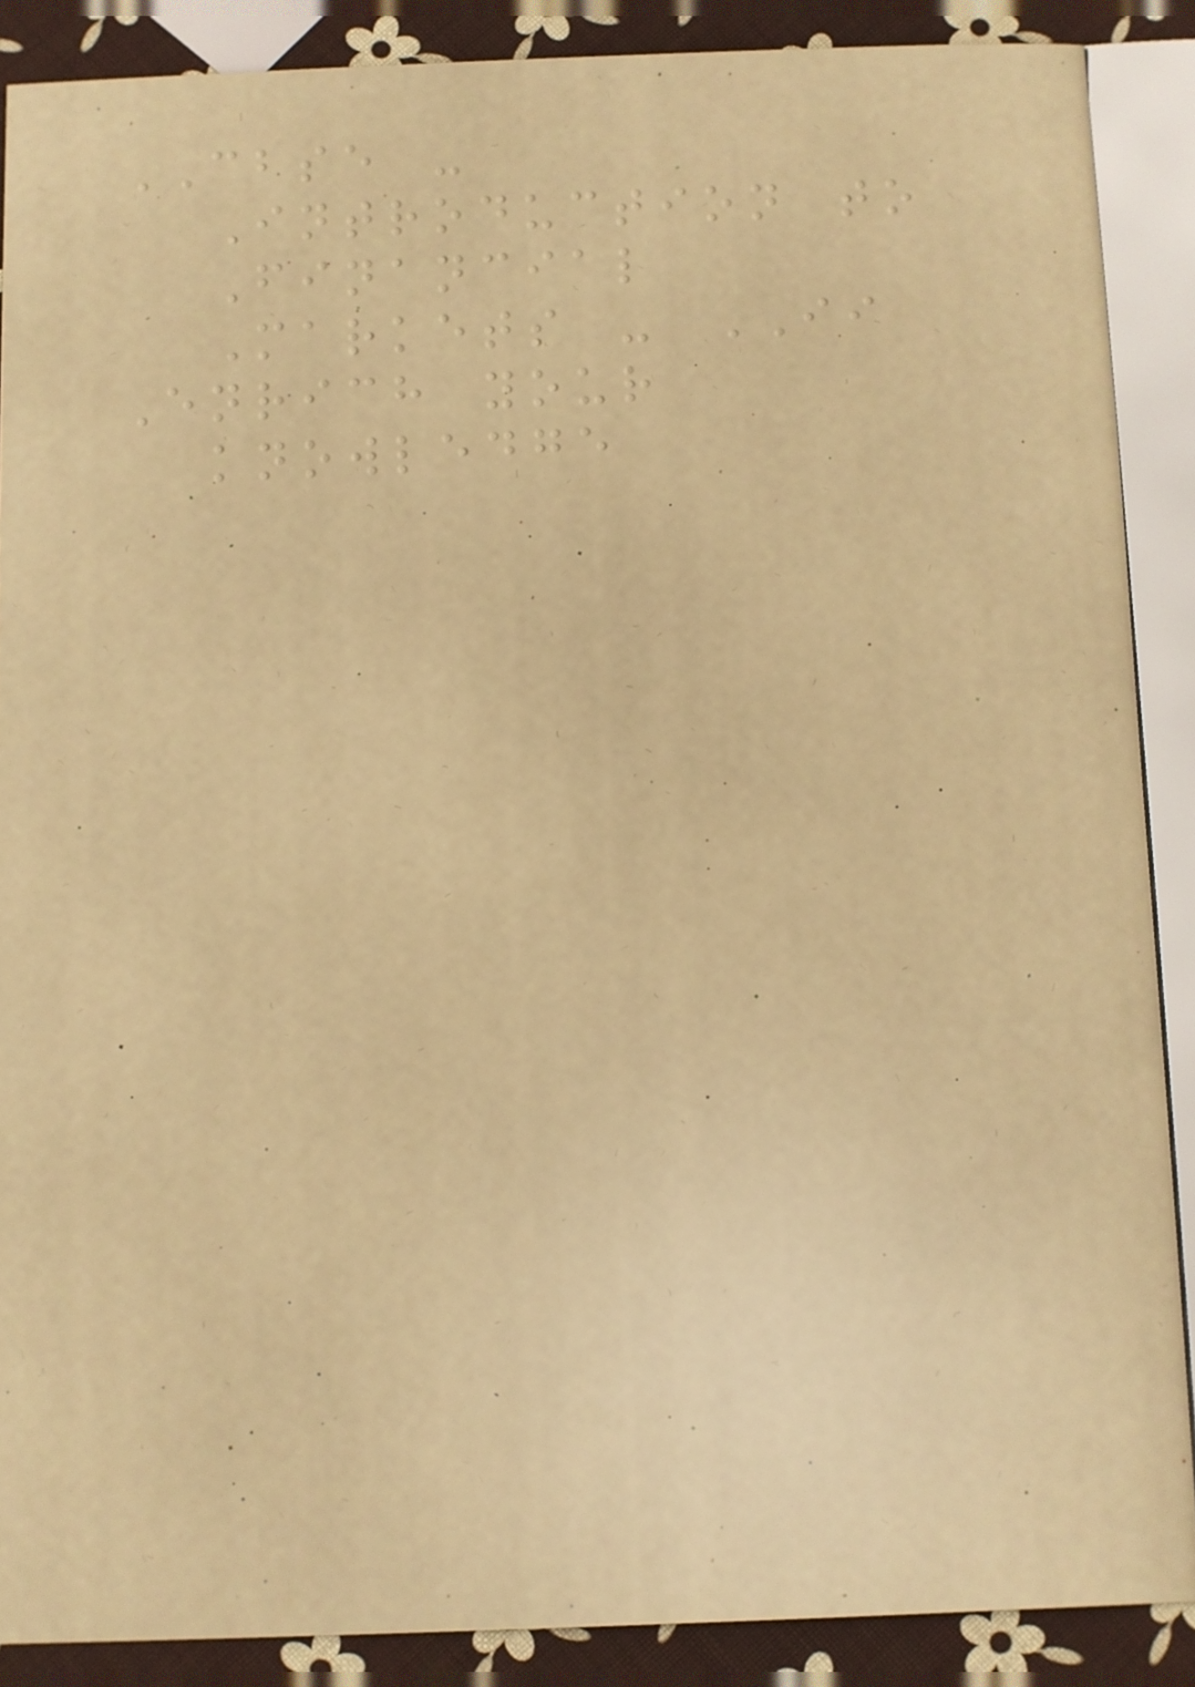CBSE -
Introduction to
Financial
Markets - II
Enrich your
knowledge
